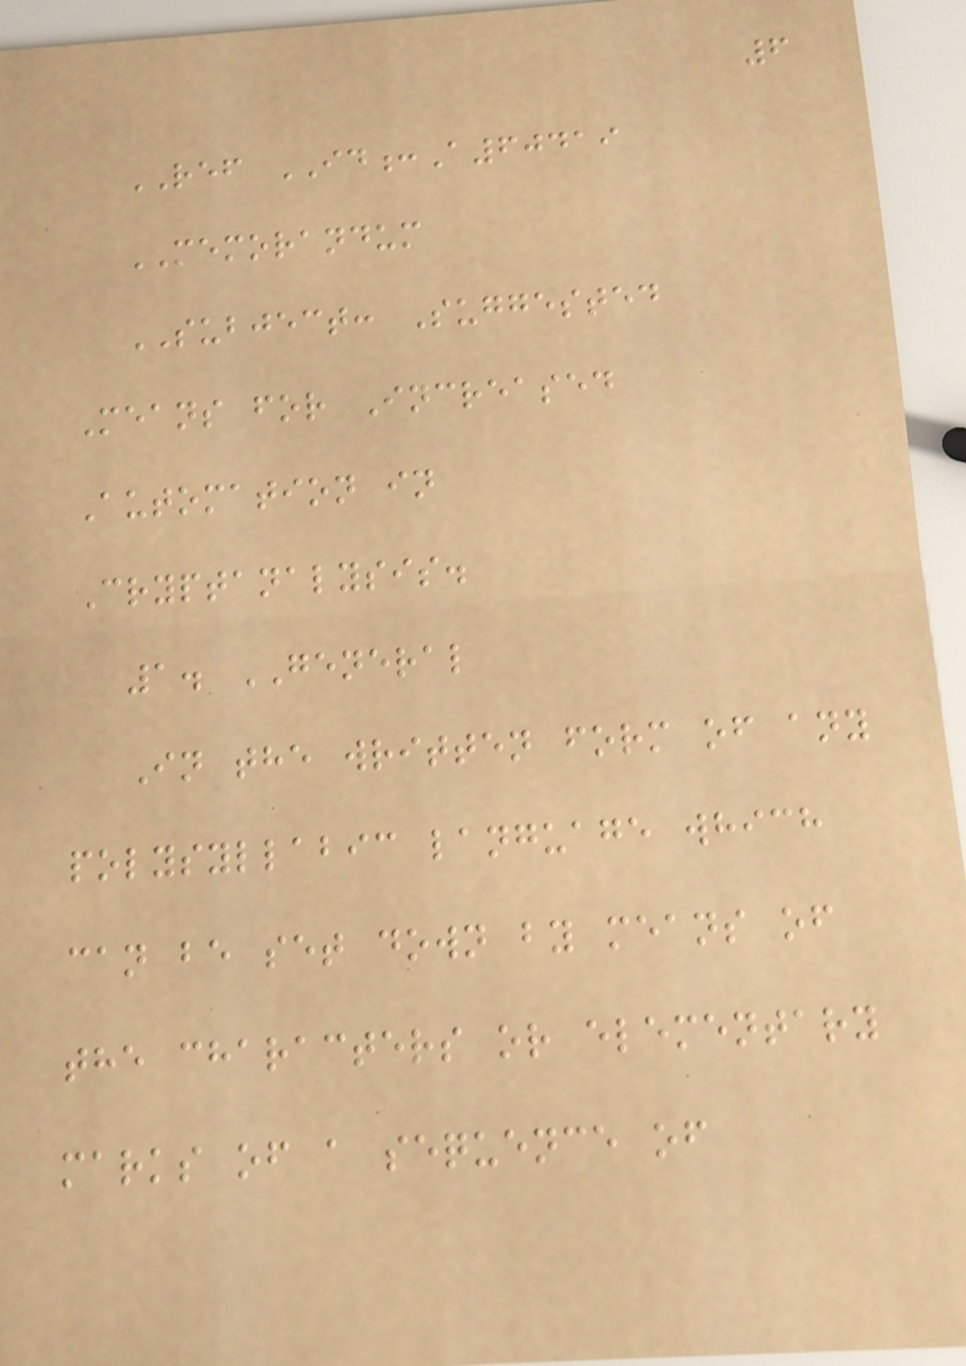6
REF ID:A60419
MEMORANDUM
SUBJECT: Suggested
Means for Increased
Automation in
Cryptanalysis.
1. GENERAL
In the written form of any
polysyllabic language which
can be set down by means of
the characters or elementary
marks of a sequence of
